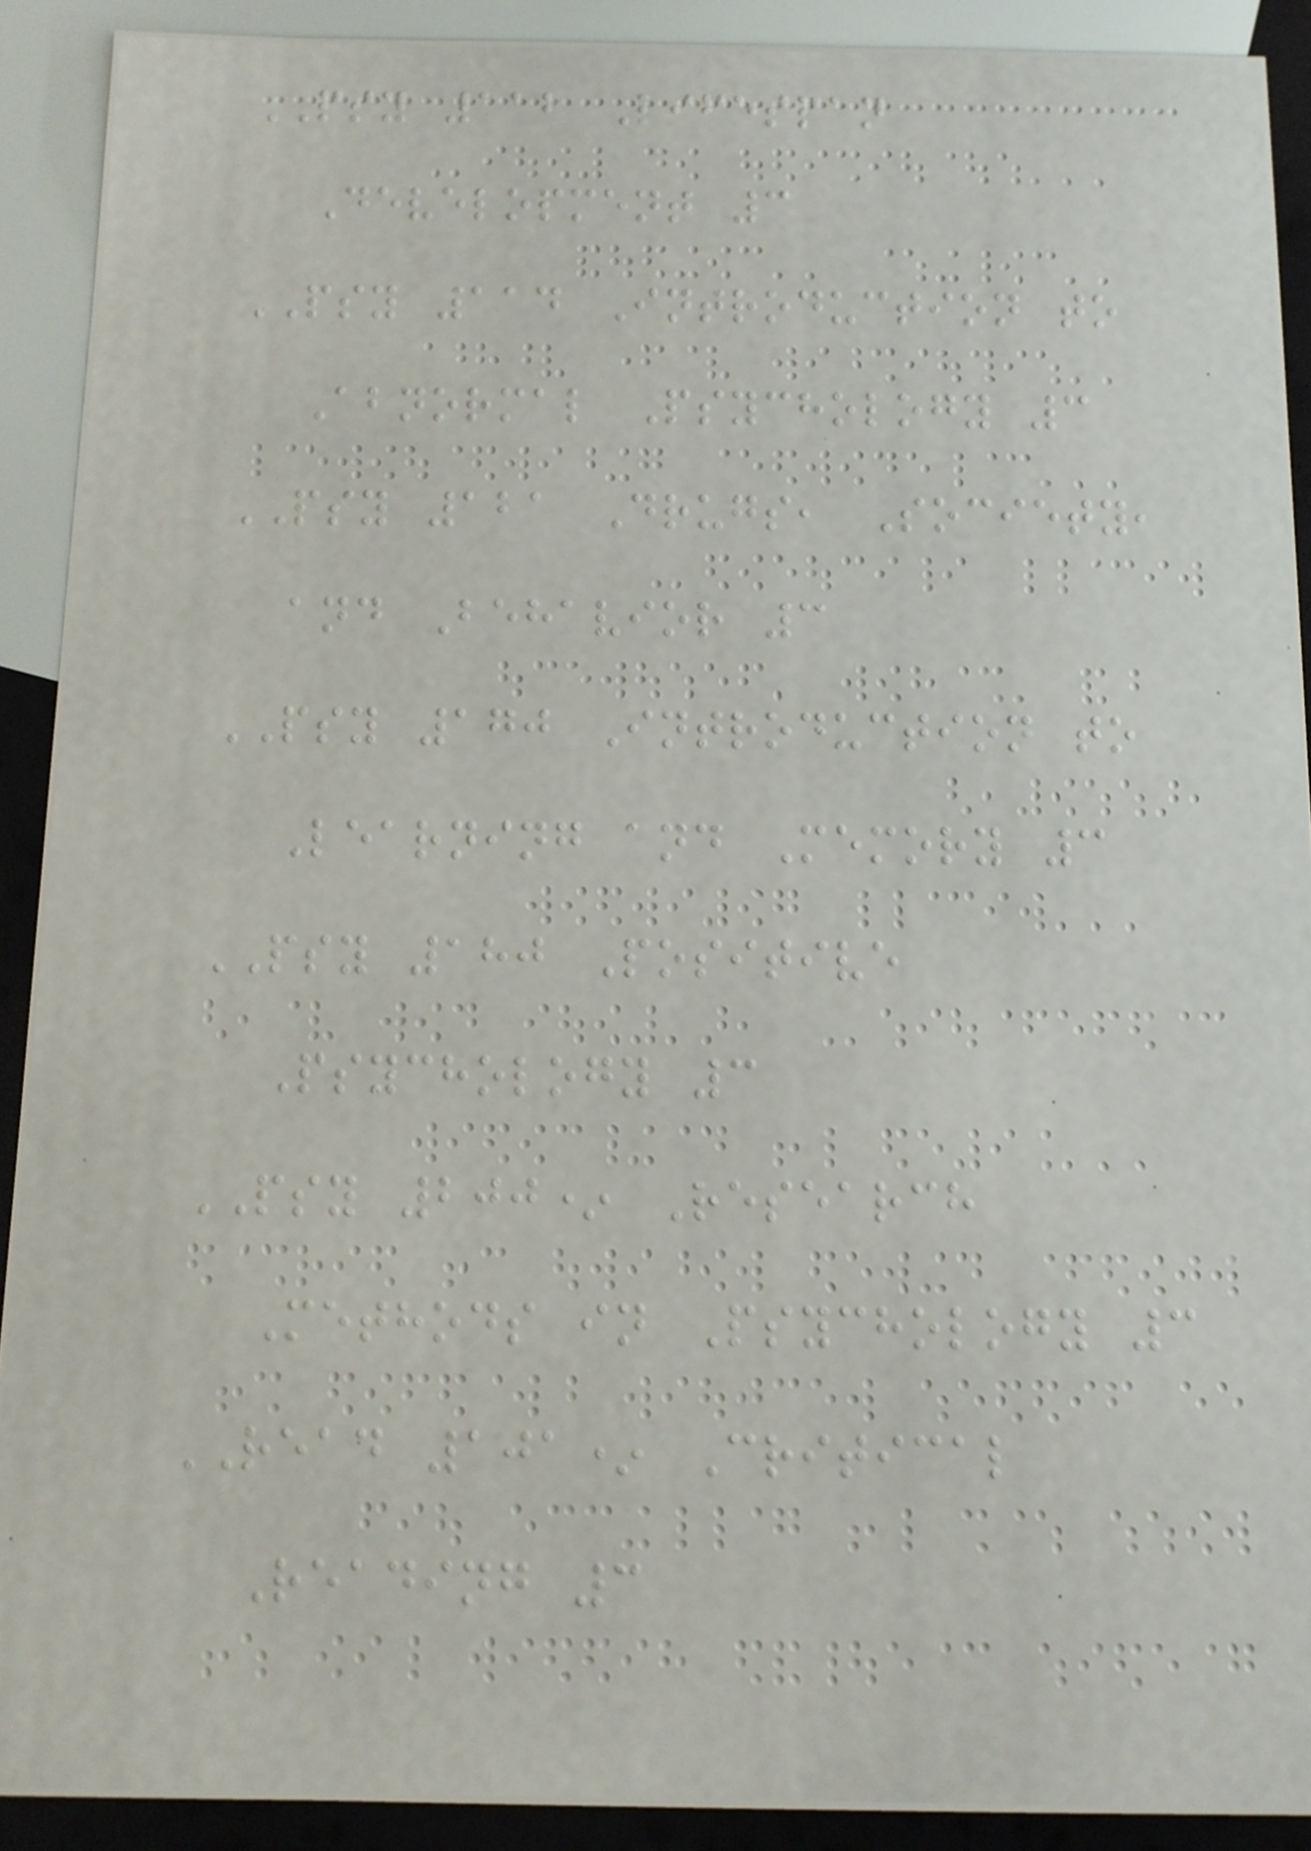PSY 112 Lifespan
Development 3
PSY 114 Introduction to
Abnormal Psychology 3
PSY 121 Drugs, Society,
and Behavior 3
PSY 170 Introduction to
Learning and Memory 3
PSY 180 Positive
Psychology 3
PSY 200* Research
Methods in Psychology 3
READ 101* Critical
Reading 3
